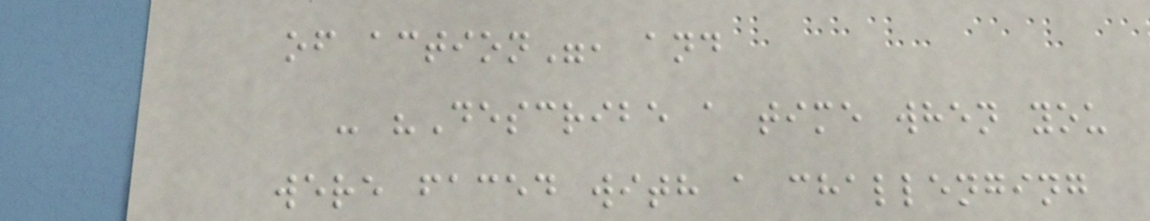of action", and
- "Describe a time when you
were faced with a challenging
